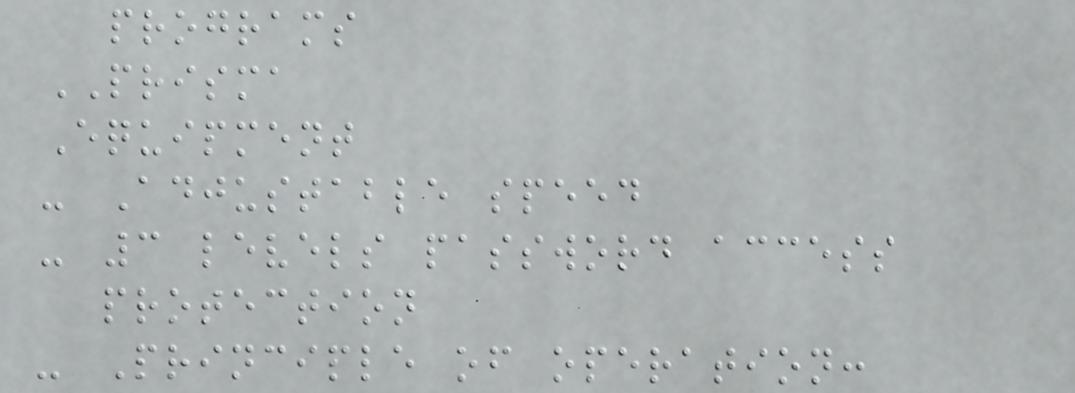programs
PRISMA
Equipment
- Adjustable speed
- 3 levels password access
protection
- Principle of operation:
